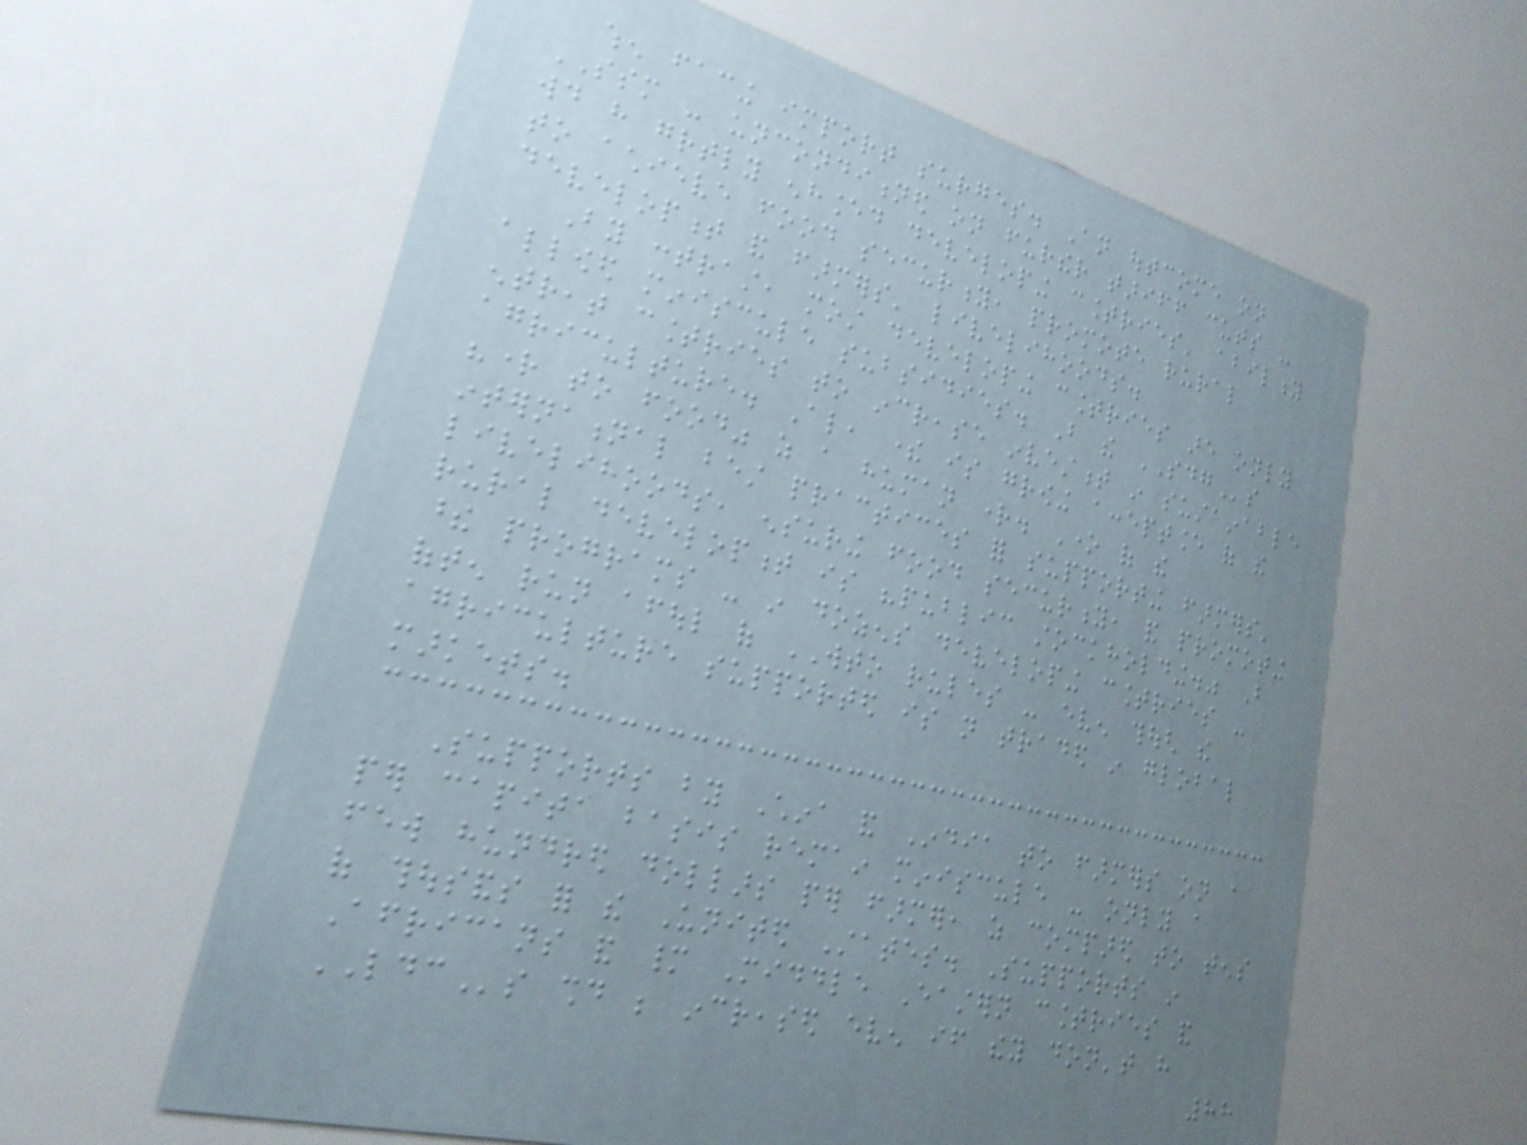when facing import surges. An outcome on
SSM - unconditioned on further tariff cuts -
would have greatly enhanced developing countries' ability
to achieve food security, promote rural
development and farmers' livelihoods.
By contrast, most developing countries are only
allowed miniscule subsidies. But the SDGs
entreat countries to increase investment in sustainable
agriculture. Also, there is growing acceptance of the
"right to food" as a human right. One of the
international best practices for supporting farmers'
livelihoods, ensuring food security, and promoting
rural development is "public stockholding." But
these programs - in dozens developing countries -
often run afoul of WTO rules - even though the
agriculture supported is not traded in global
markets.
Supports by China and India to farmers on a
per capita basis remain miniscule - only a
few hundred dollars per farmer, as compared to tens
of thousands for the United States. Supports in
Africans and many Middle Eastern countries and
LDCs should be increased even if they don't have
88
